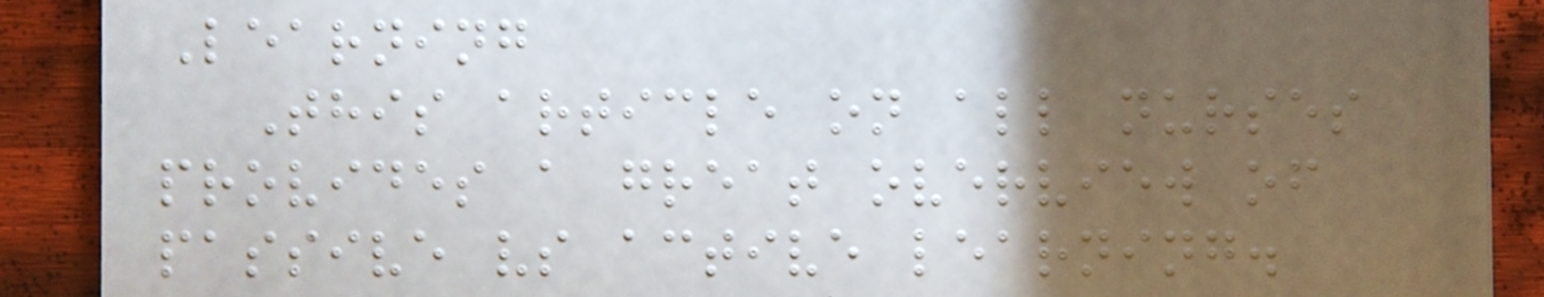Learning
This article on all nurses
provides a great overview of
passive vs active learning.
